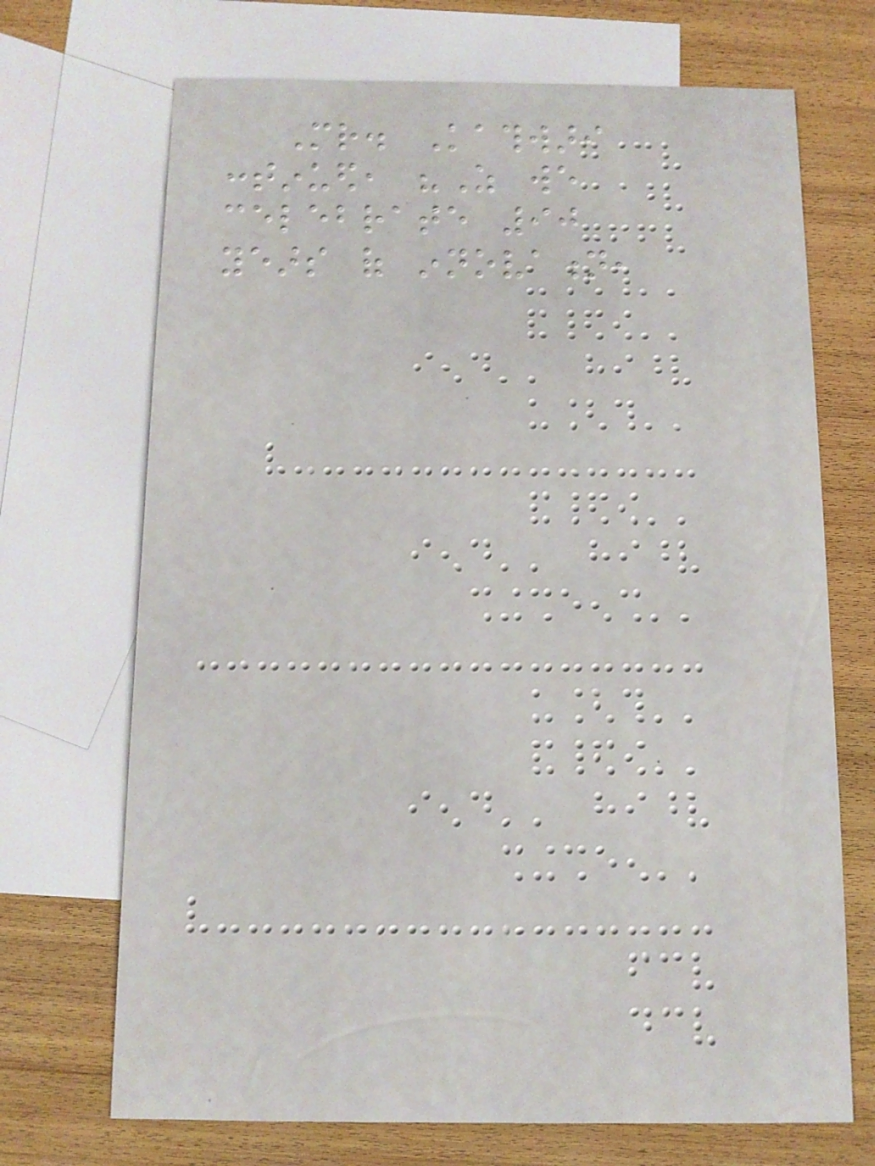Mr. Kathwari
continued, "As we
celebrate 90
years of innovation,
